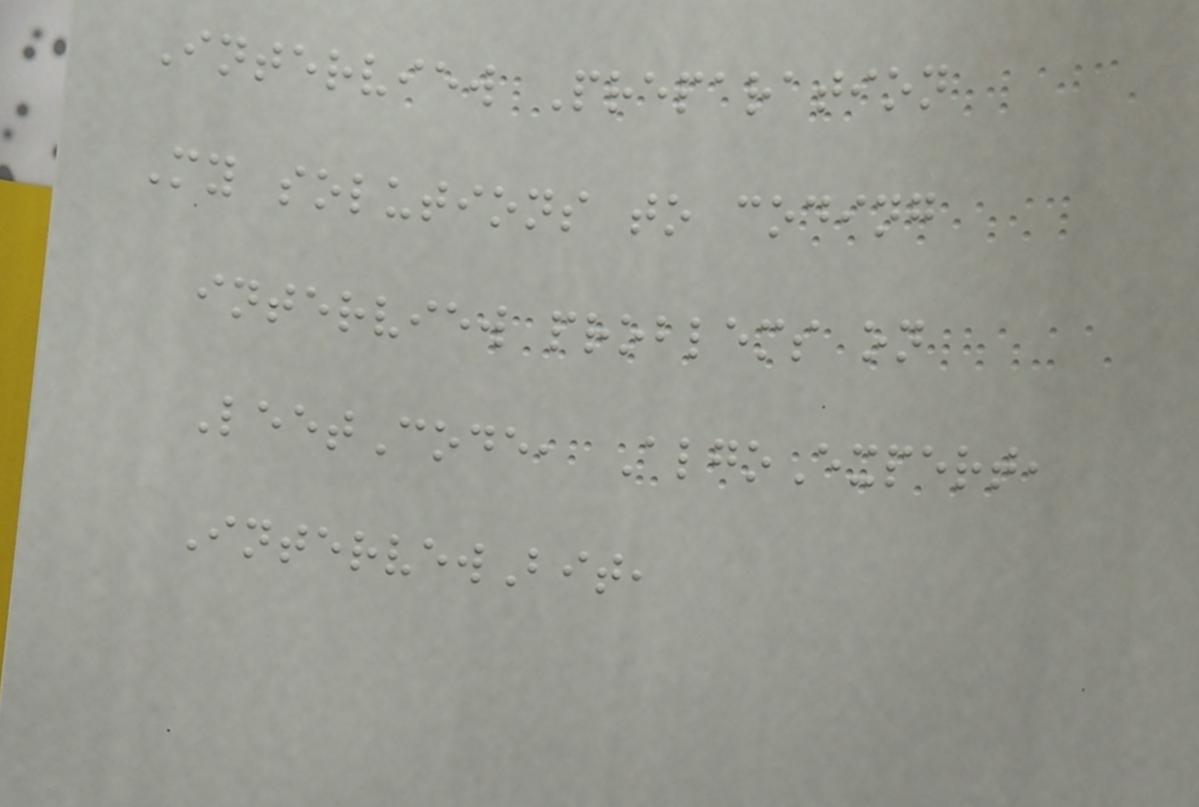Interview Preparation
My solutions to coding
interview problems on
LeetCode, AlgoExpert,
IntervewBit,
